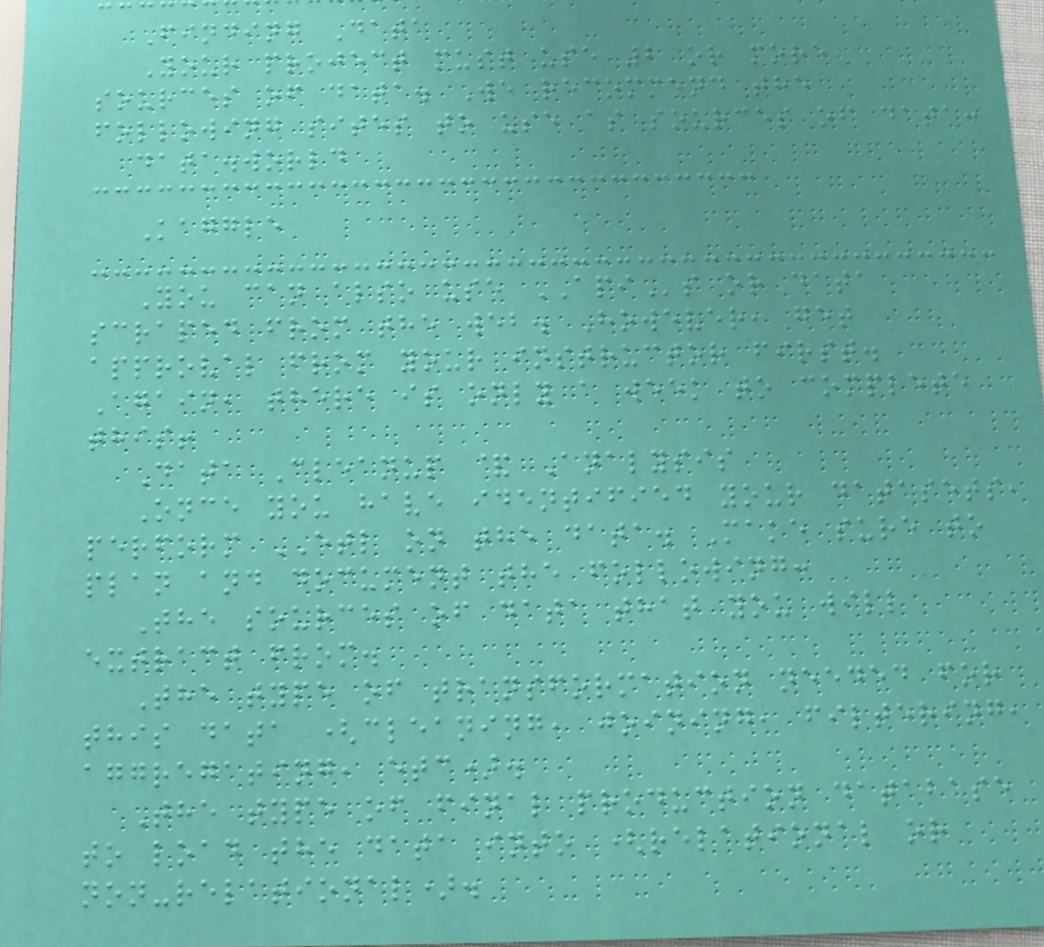Finding Data
Your project must use 2 or more
sources of data. We recommend the
following sites to use as sources of data:
data.world
Kaggle
You can also use APIs or data
scraped from the web. However, get
approval from your instructor first.
Again, there is only a week to complete
this!
Data Cleanup & Analysis
Once you have identified your datasets,
perform ETL on the data. Make sure to
plan and document the following:
The sources of data that you will
extract from.
The type of transformation needed for
this data (cleaning, joining, filtering,
aggregating, etc).
The type of final production database
to load the data into (relational or
non-relational).
